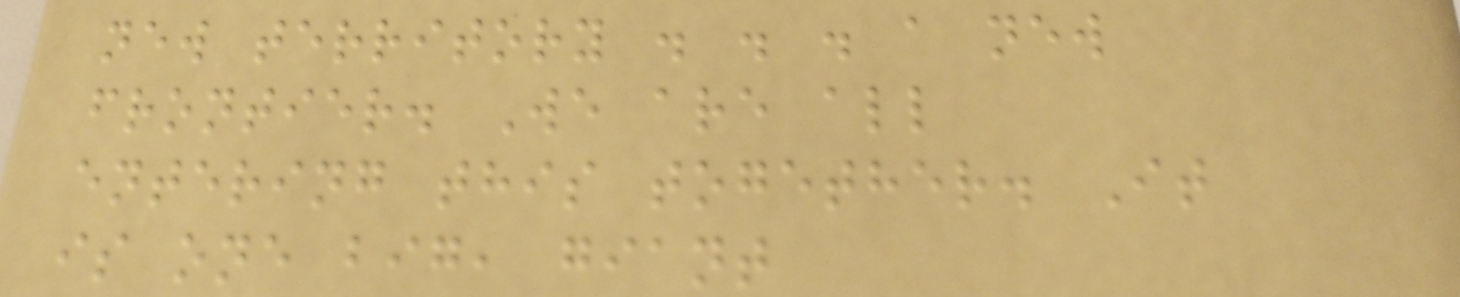new territory . . . a new
frontier. We are all
entering this together. It
is one big, giant
